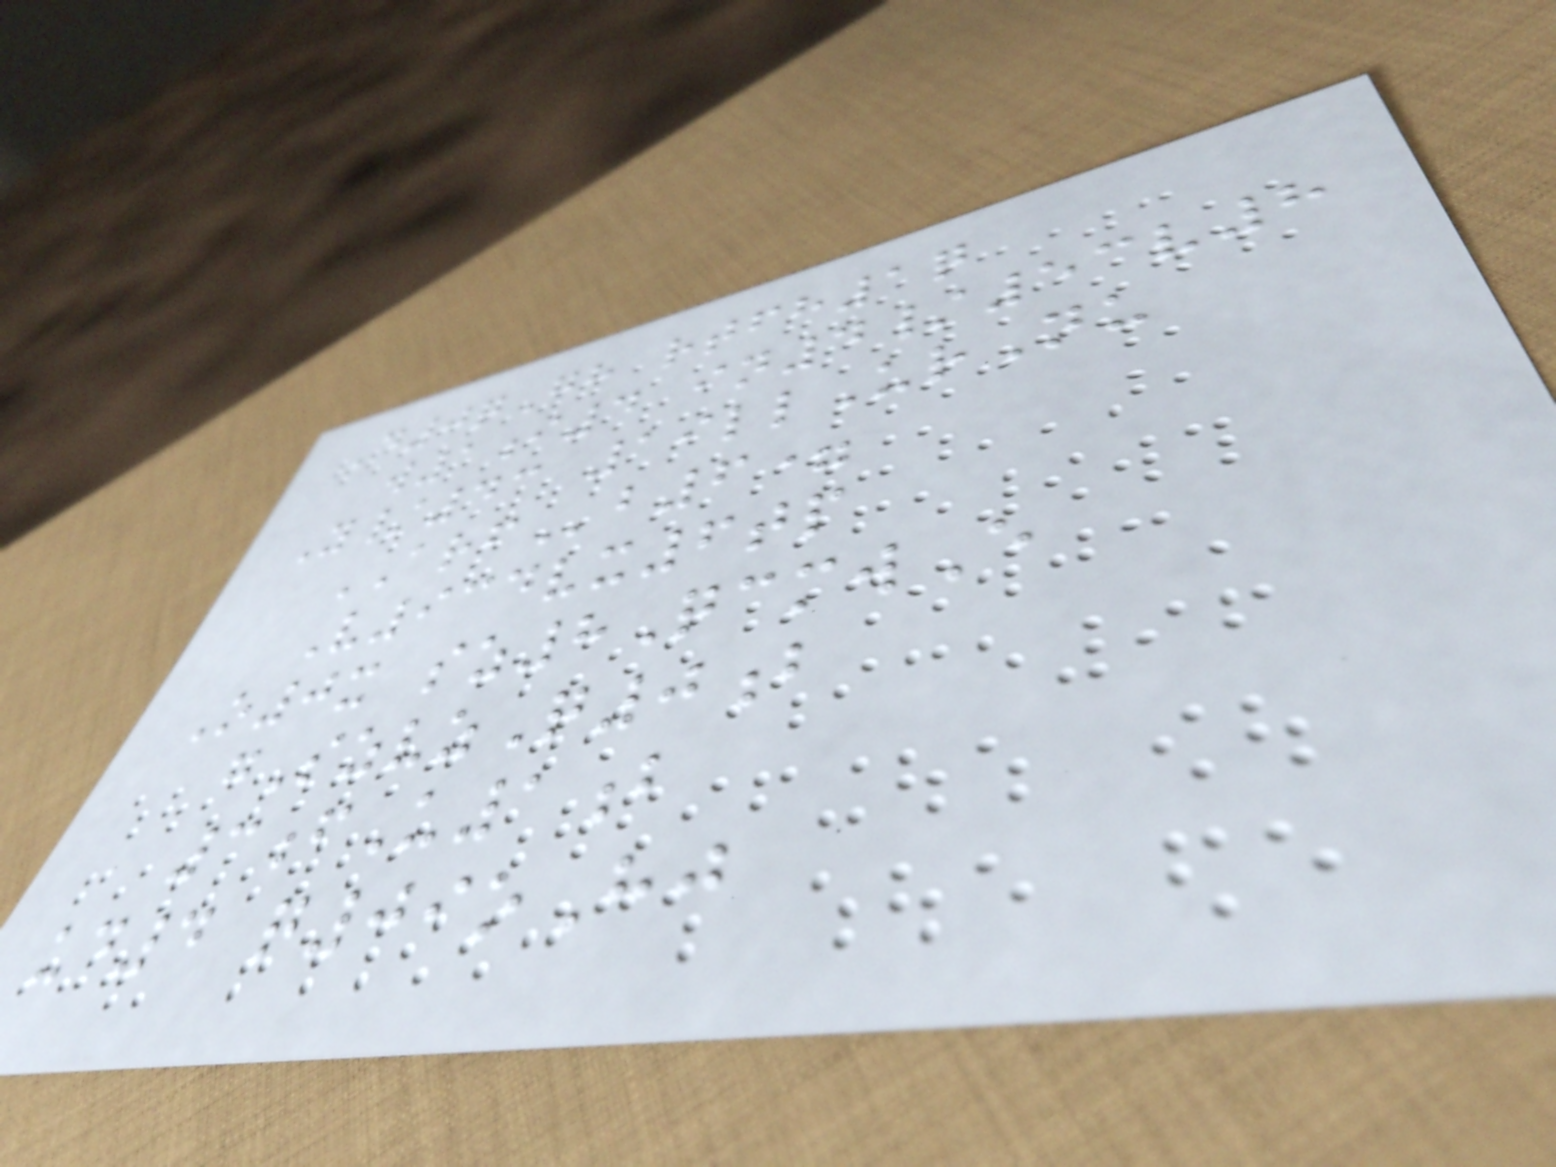D0qGh rtfh1q
w1i4 in4/53v8
Y/43 19llUrNu
ARFb6=
V934vx6tp
O0x sz8QcmwE
gSzvzQ0b
3fU1b
ud4 q09oHj
